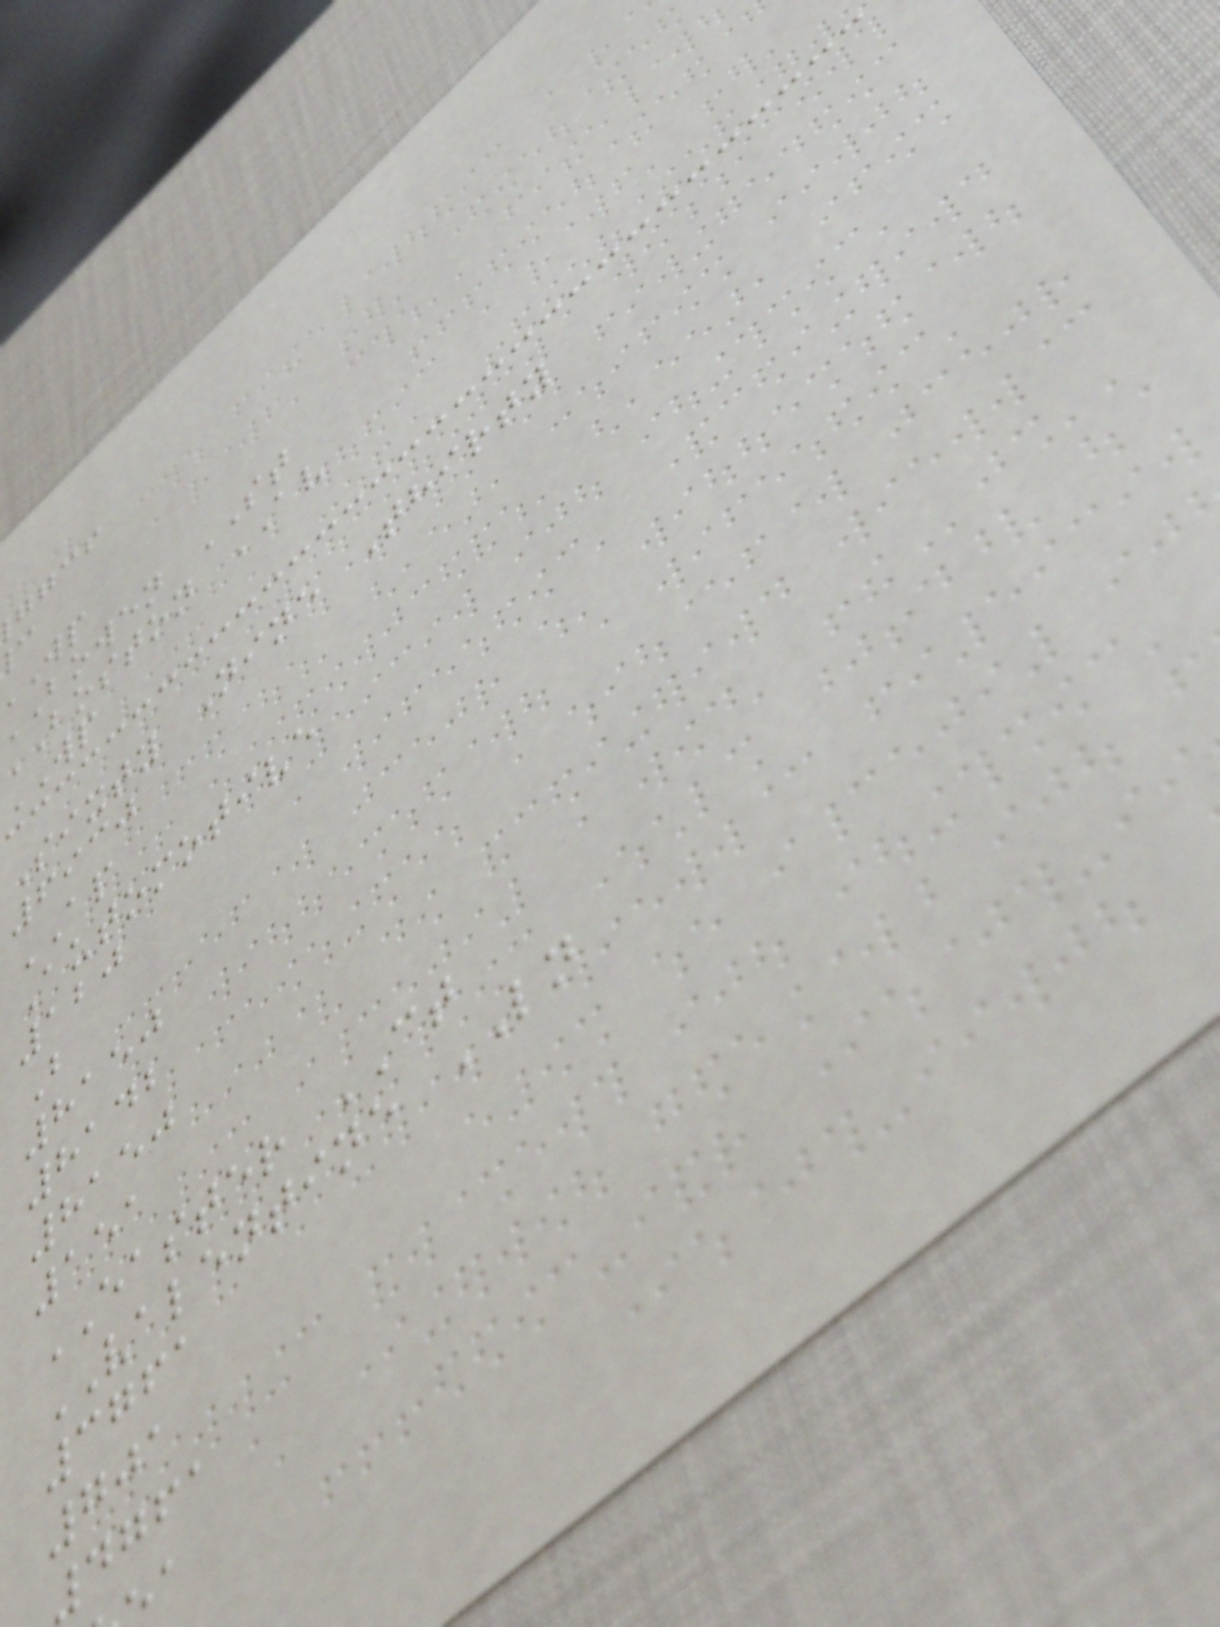ggcf
bowen ST
boston AV
WP
Sixty Nine Thirty
6930
AP
Automotive
120
B
8150
8142
8150
151
EASTER CT
VALENTINE LN
3761
701
4761
